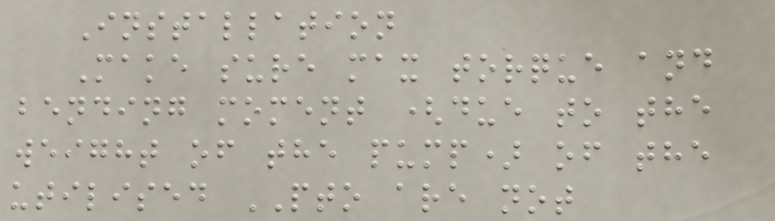Installation
Make sure max torque and
bending moment (due to the
weight of the pump) of the
utilised PTO are not
